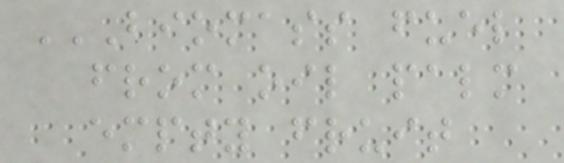BIOMASS FUEL
FROM OIL PALM
EMPTY FRUIT
